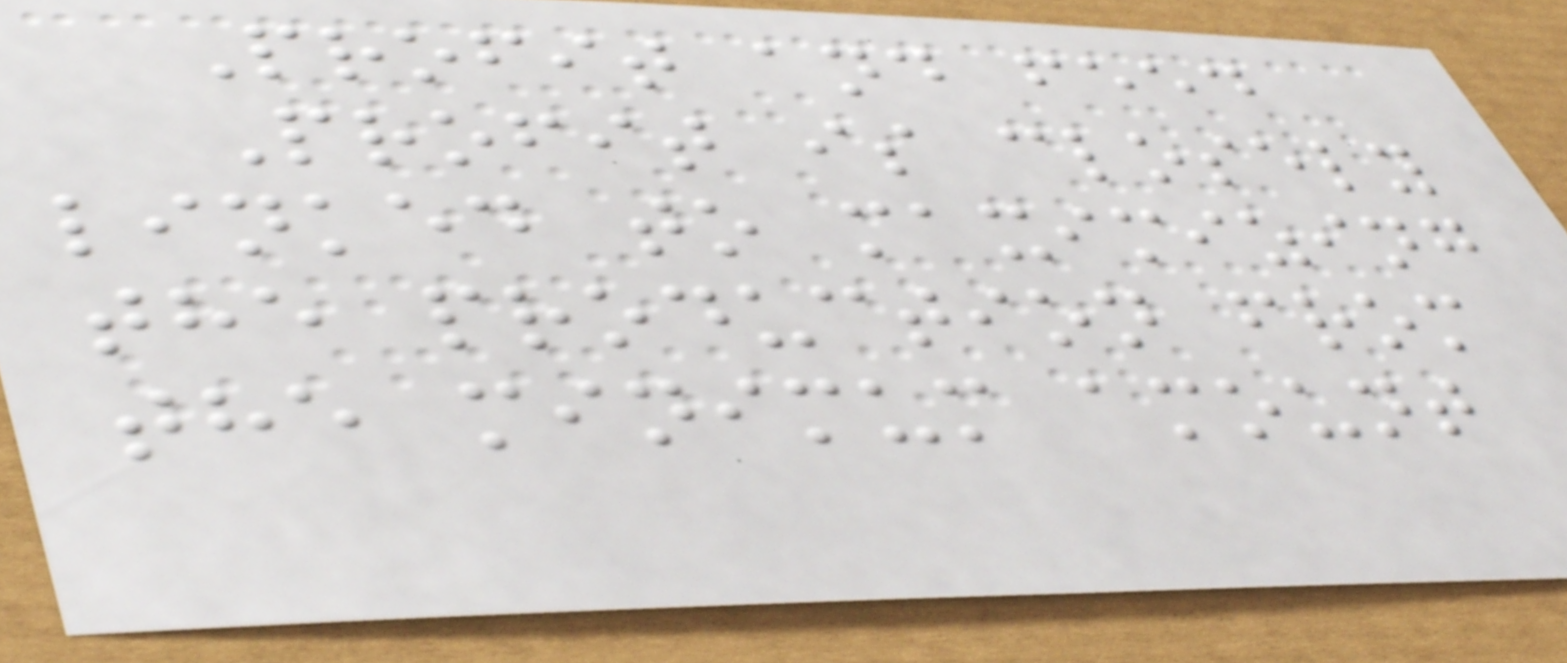Profit and feed
Profit is closely
linked to maximizing
the production from
the minimum amount
